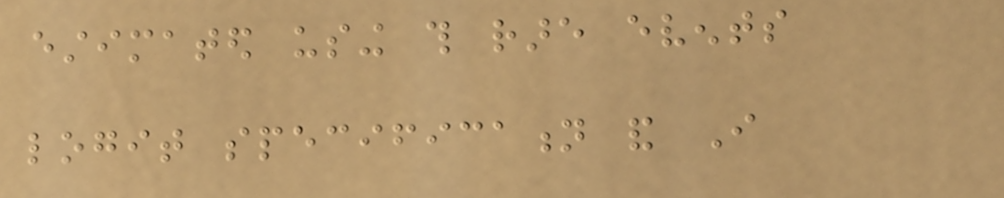estimated using this rare events
logit specification and I
